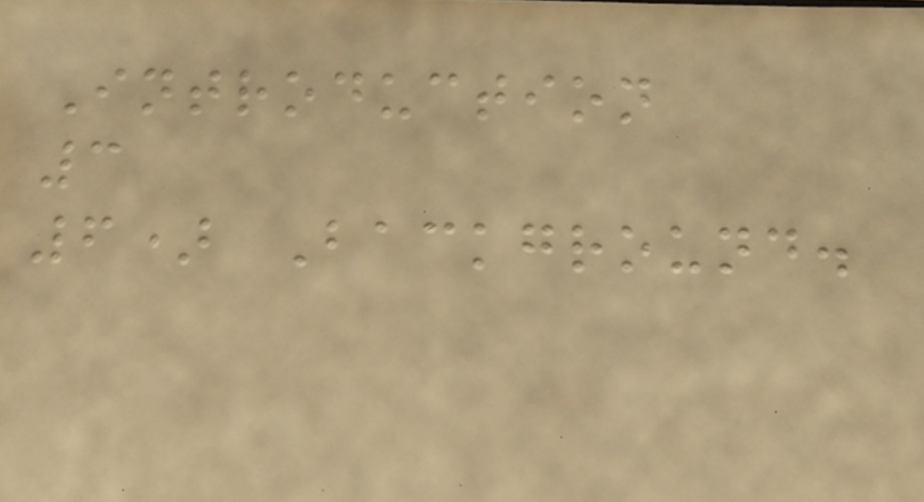Introduction
3
6) Background.
